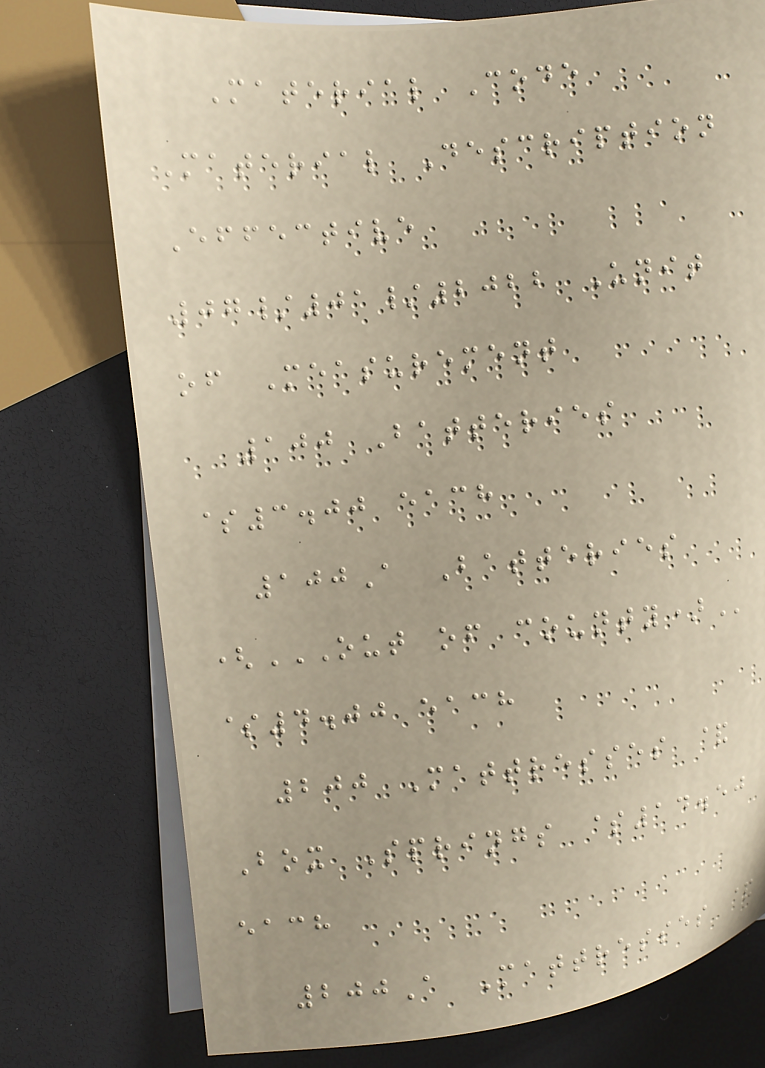Material Code
Material Description
Effective
07/01/2022 Unit
of Measurement
100 Batteries
$3.00 each
100A Batteries
(OUT OF COUNTY)
$4.00 each
200 Mattresses &
Box Springs $14.50
each
200A Mattresses &
